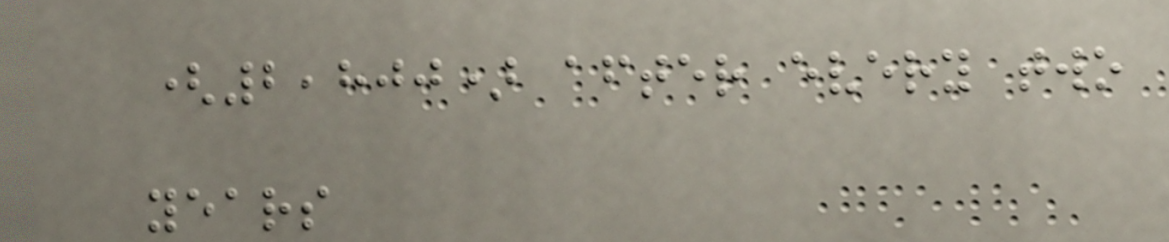(2,800) after every two
years
